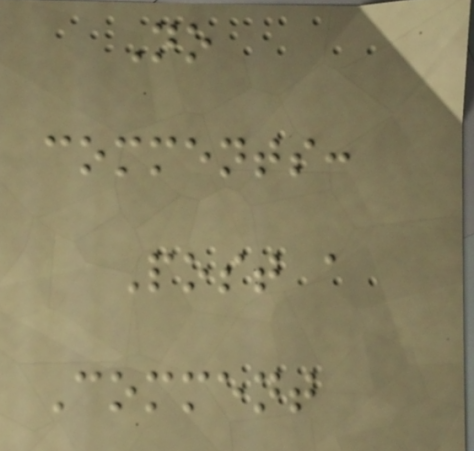No
comments:
Post a
Comment
